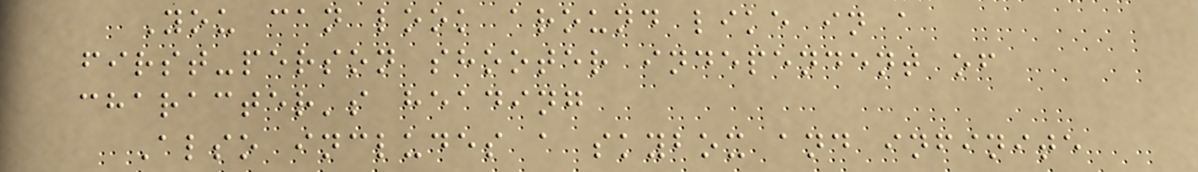You can look around like in a
first-person shooter independent of
character's heading
Also includes a skybox and infinite
